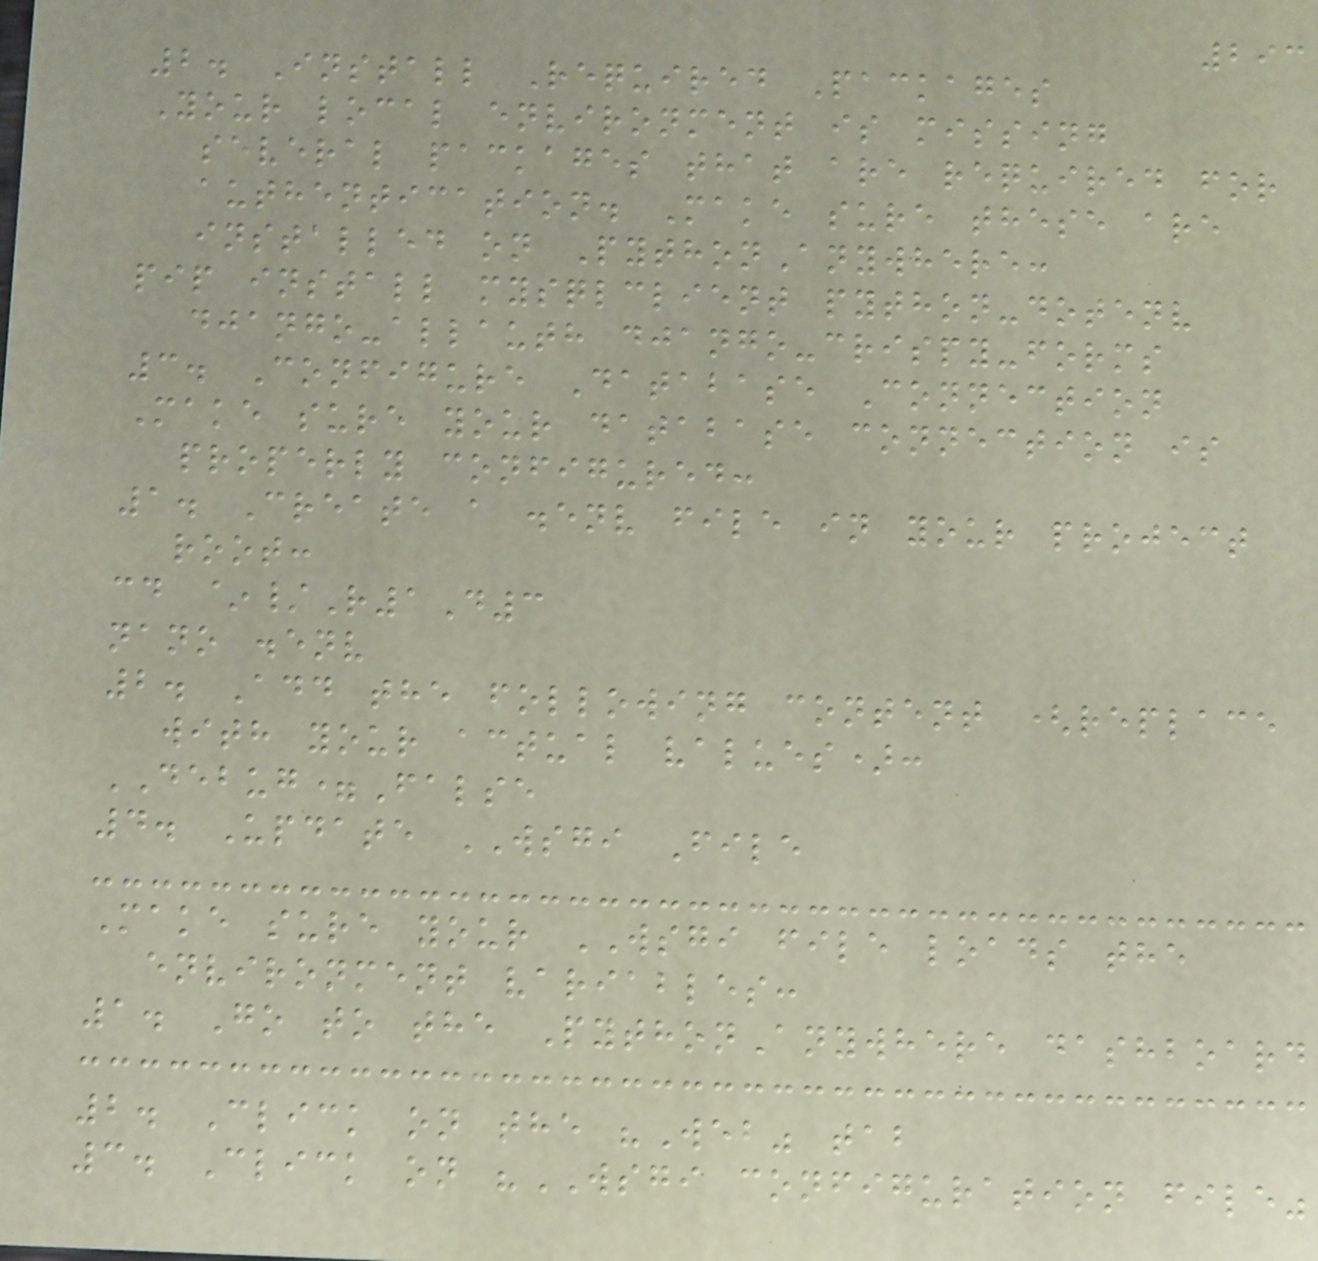293
2. Install Required Packages
Your local environment is missing
several packages that are required for
authentication. Make sure these are
installed on PythonAnywhere:
pip install mysqlclient python-dotenv
django-allauth django-crispy-forms
3. Configure Database Connection
Make sure your database connection is
properly configured:
1. Create a .env file in your project
root:
cd ~/R1D3
nano .env
2. Add the following content (replace
with your actual values):
DEBUG=False
4. Update WSGI File
Make sure your WSGI file loads the
environment variables:
1. Go to the PythonAnywhere dashboard
2. Click on the "Web" tab
3. Click on "WSGI configuration file"
